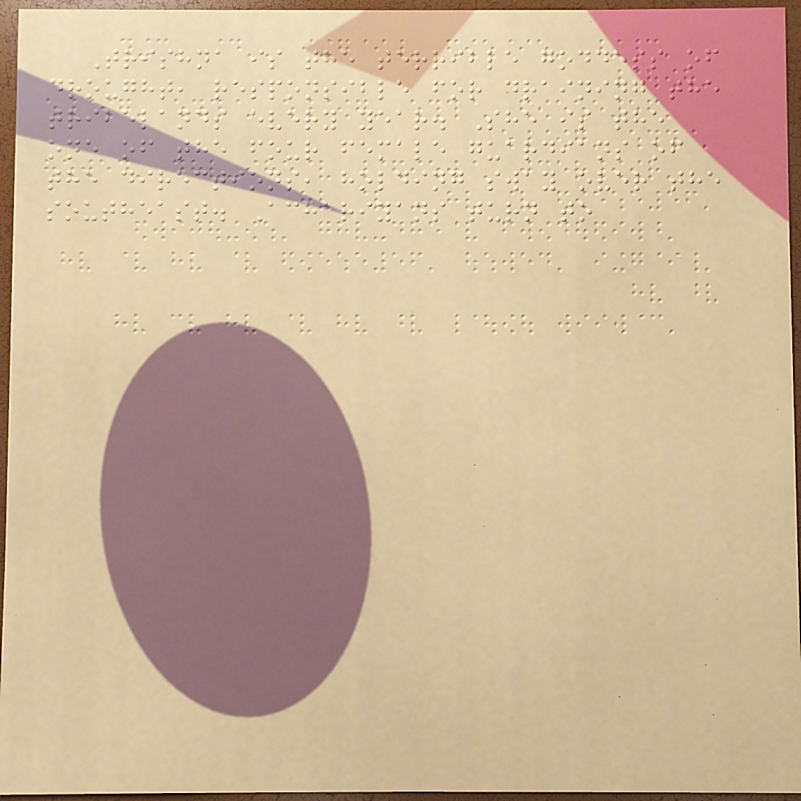Trishna is the terrible goddess of
drought, responsible for draining the
tribelands every year. She is the
one of the four female guardians of
the directions, holding sway over the
southeast. Achariyans turn to
